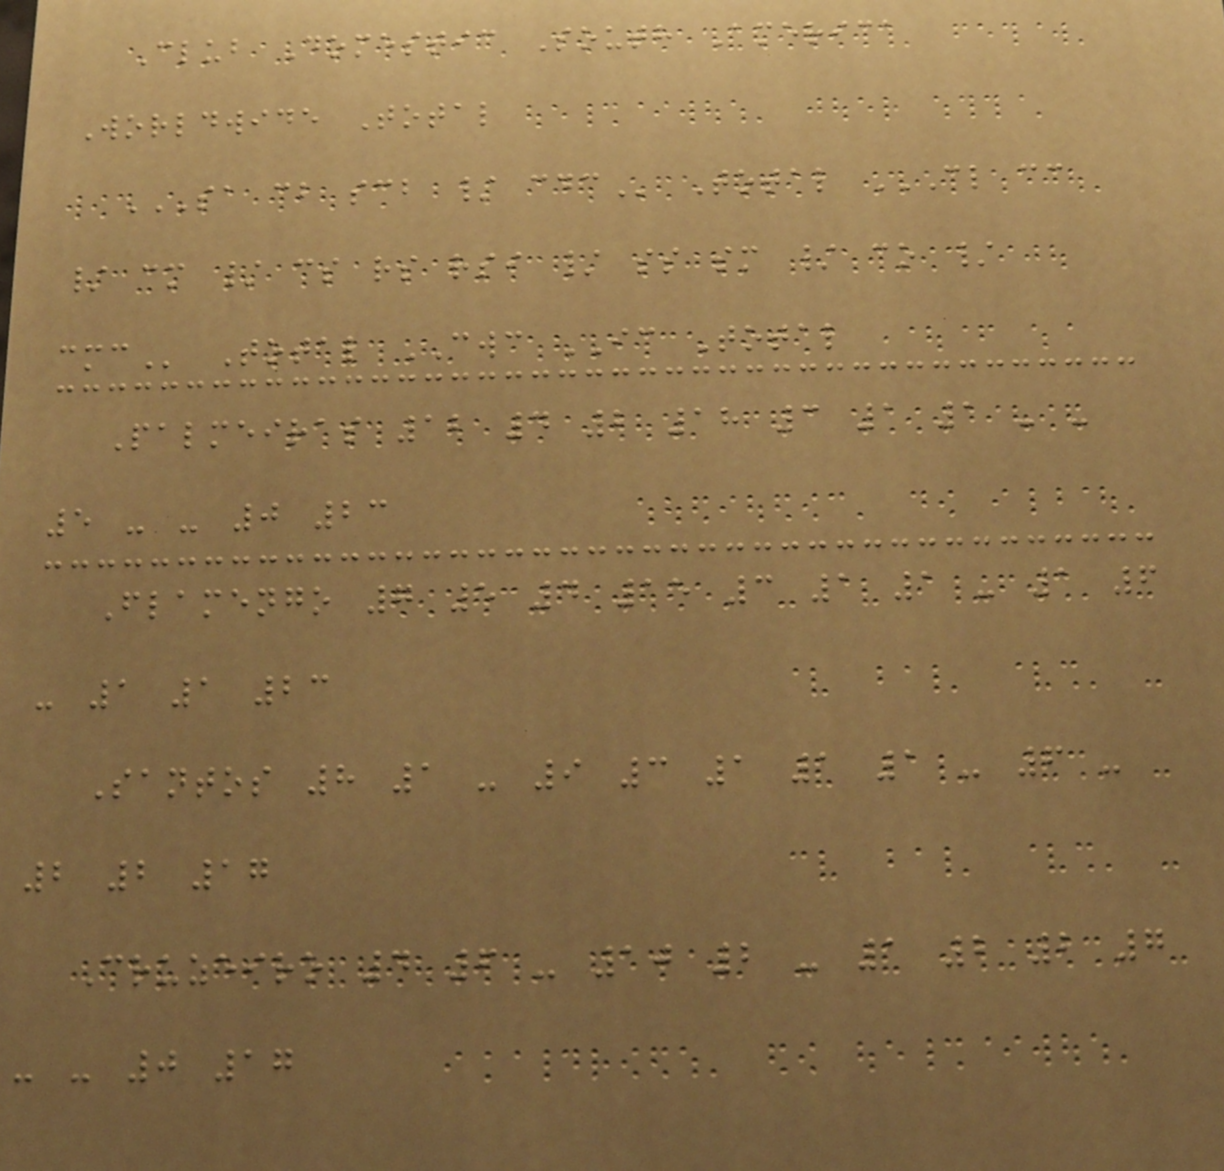Club Domestic South America
Worldwide Total
SA CB SCB / CDC Total CL CC
/ CM / CS RS RSI / SS SM / CO /
CMC Total CWC IC Total
Palmeiras 12 4 2 18 3 1 1 - -
5 - - 0 23
Flamengo 7 5 4 15 3 1 1 - 1 6
- 1 1 23
Santos 8 1 - 9 3 1 1 1 - 6 -
2 2 17
Cruzeiro 4 6 - 10 2 - 1 2 2 7
- - 0 17
